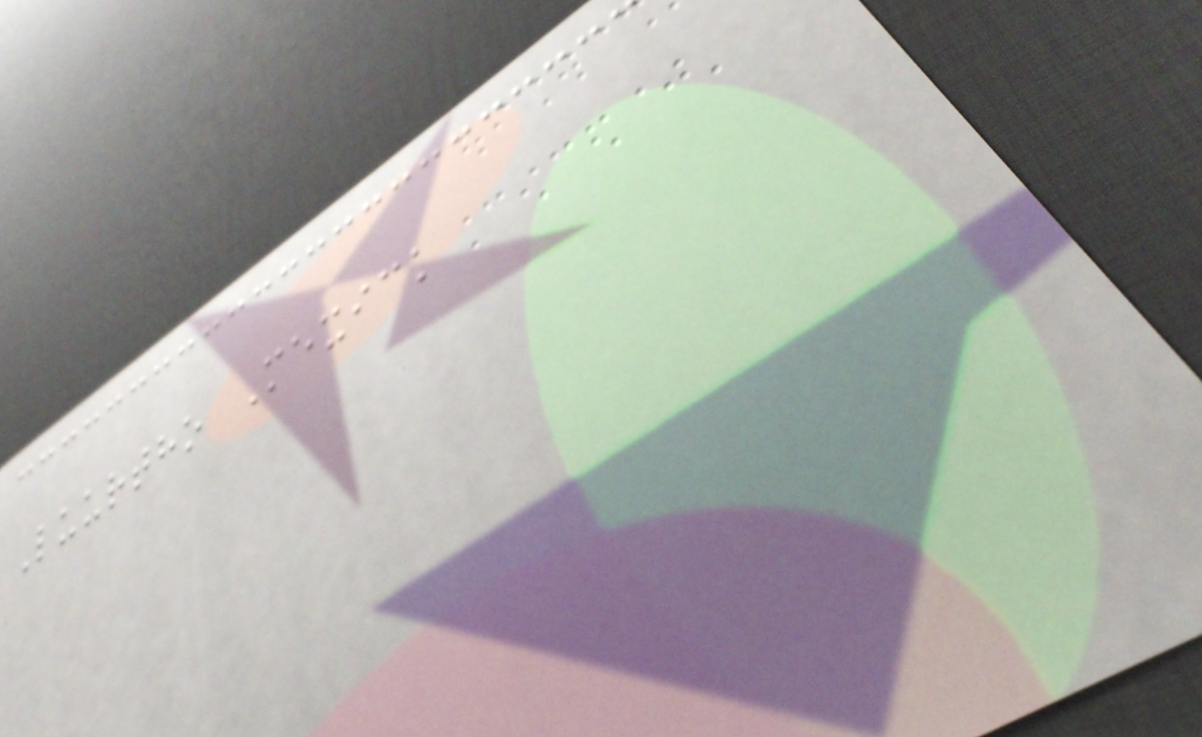Luurtho Mexick
